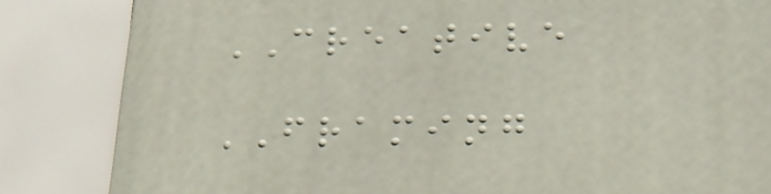CREATIVE
FRAMING
